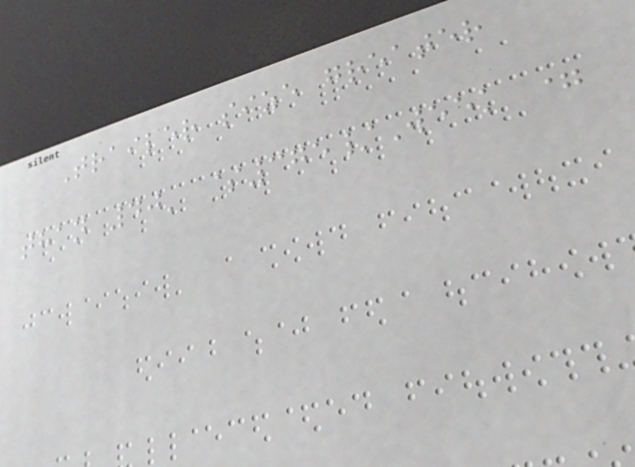Trailer size greater
than 40' $375/Week =
